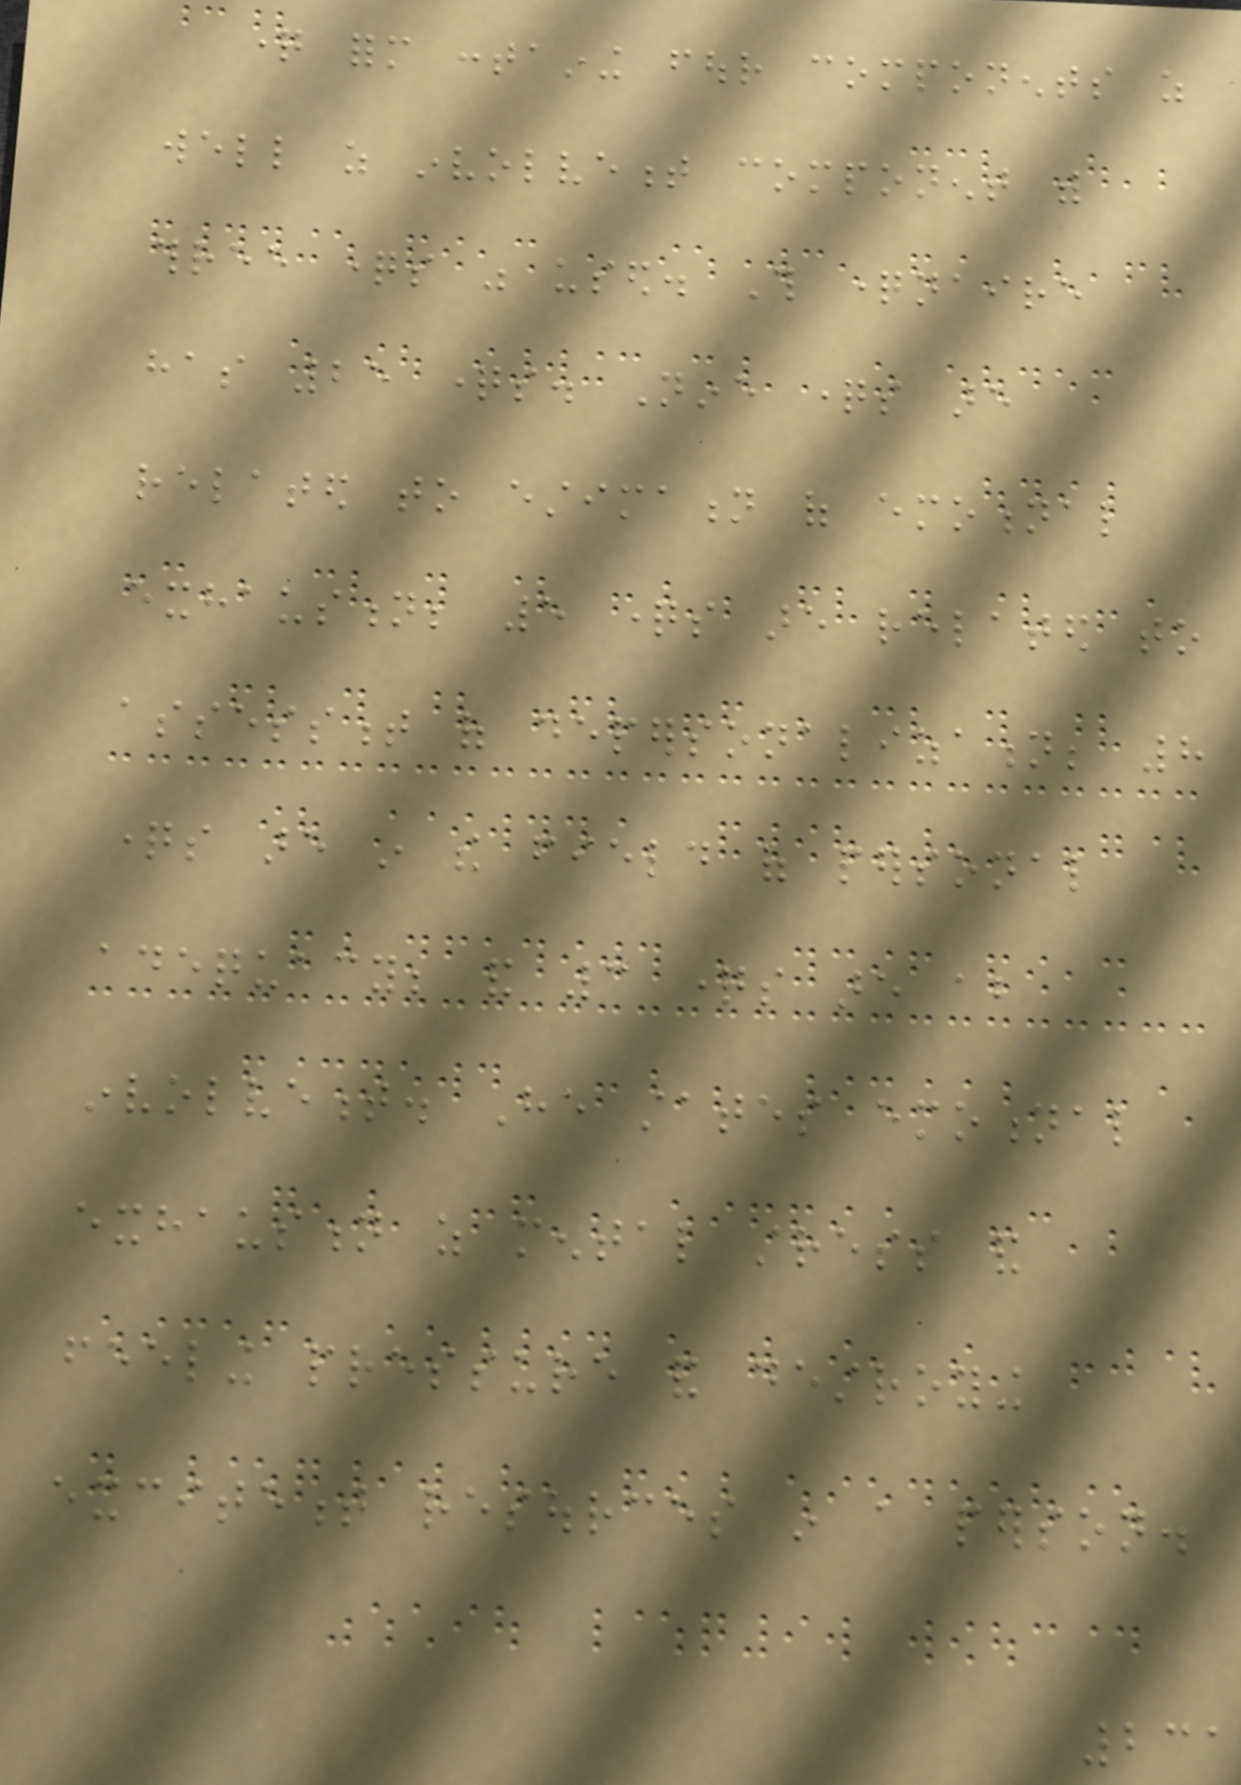question form containing four components as
well as involvement component with
three questions was used. This questionnaire
has 25 questions. Nine questions are
related to estimation of emotional
exhaustion; 5 questions are related to
assessment of depersonalization; 8
questions are in the field of personal
adequacy; and 3 questions are about
involvement. He states emotional
exhaustion as mental stress and
feeling pressure and destroying
excitement resources in a person.
231
